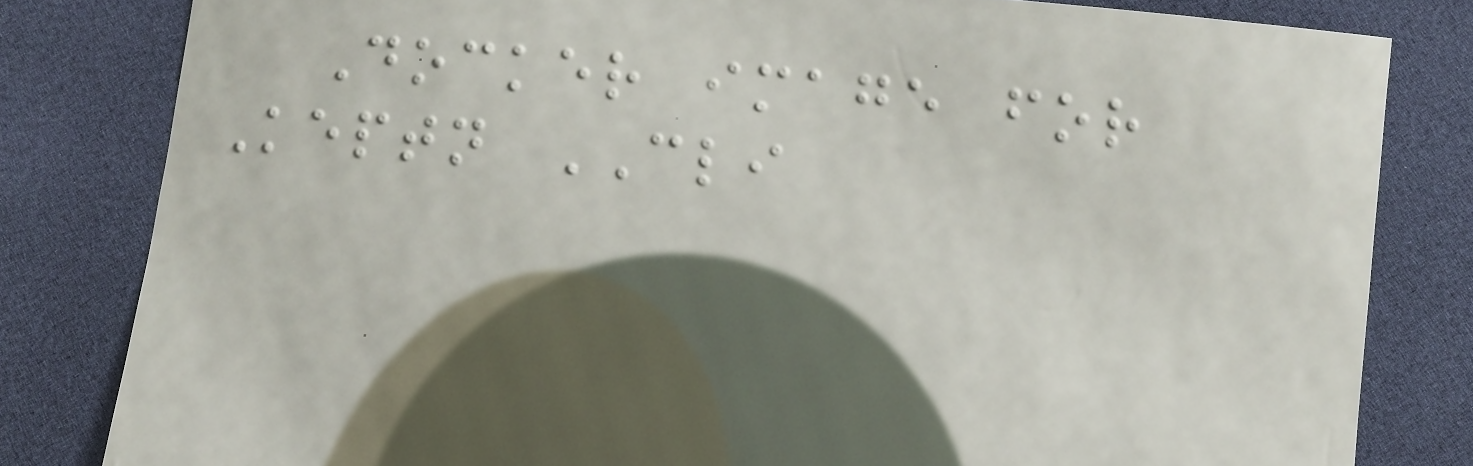Docker image for
Keptn CLI
